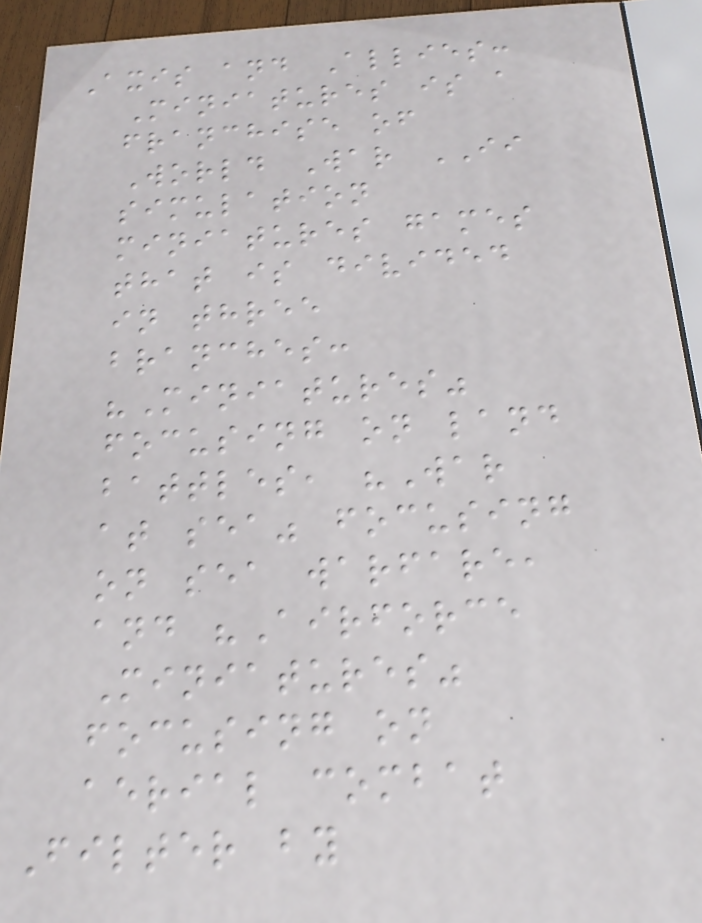Axis and Allies:
Miniatures is a
franchise of
World War II
simulation
miniatures games
that is divided
in three
branches:
"Miniatures"
focusing on land
battles, "War
at sea" focusing
on sea warfare,
and "Airforce
Miniatures"
focusing on
aerial combat
Filter by
